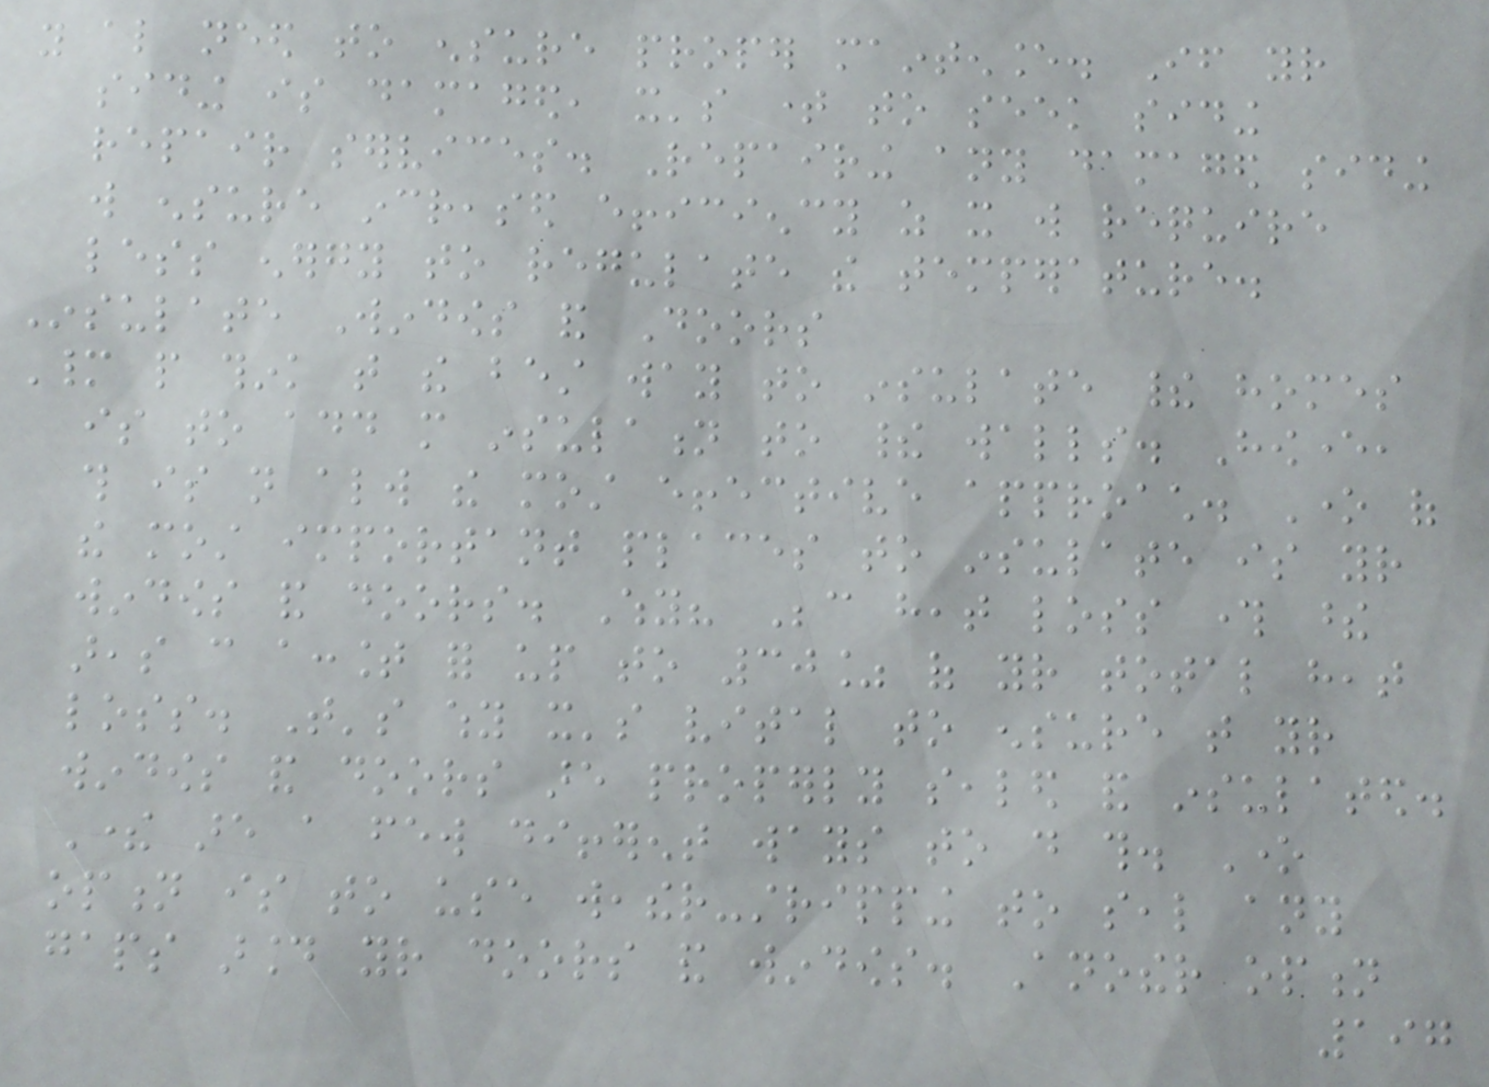you also need to ensure proper maintenance. If your
siding is damaged, it's time to seek siding
repair services. Repairing any damaged siding
will ensure increased efficiency as it will require
less energy to regulate the temperature.
Insulate Windows and Doors
Many people think that the best way to insulate their homes
is to add more insulation to their walls. However,
this is not always the most effective approach. One of
the most important places to insulate is your
windows and doors. Why? Because heat loss through these
areas can account for up to 30% of your total heat
loss. That's why it's vital to ensure that your
windows and doors are properly sealed and insulated.
There are a few different ways to do this. One
option is to use weather-stripping to seal any
gaps around your doors and windows. Another option
197
